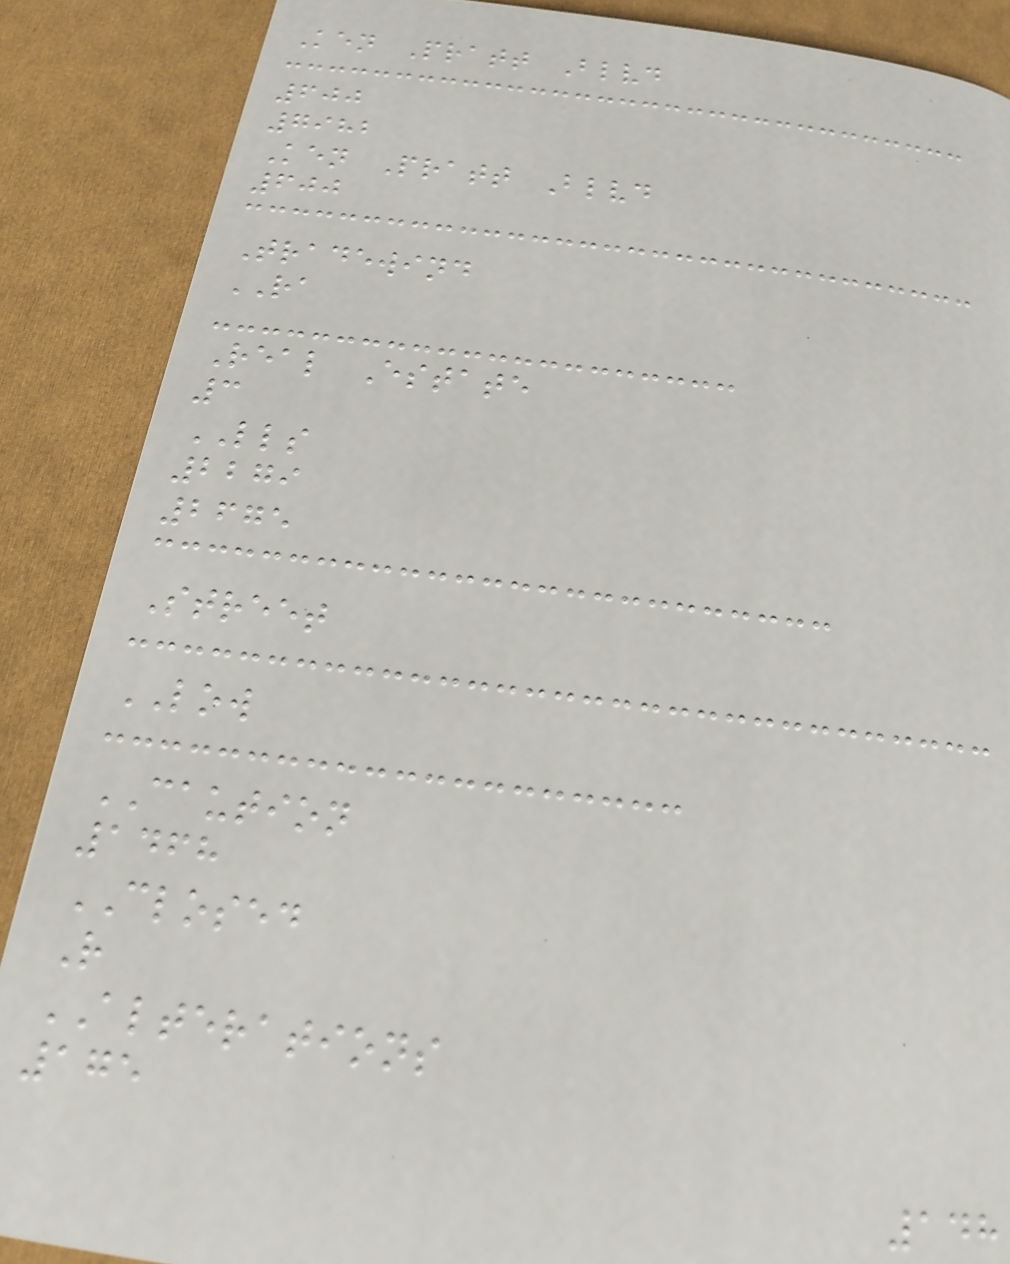Ken Pratt Blvd
600
7982
Ken Pratt Blvd
600
Tradewind
RA
Real Estate
3
LLS
2279
2675
Street
LOW
CAUTION
1468
CLOSED
R
ALTERATIONS
175
148
